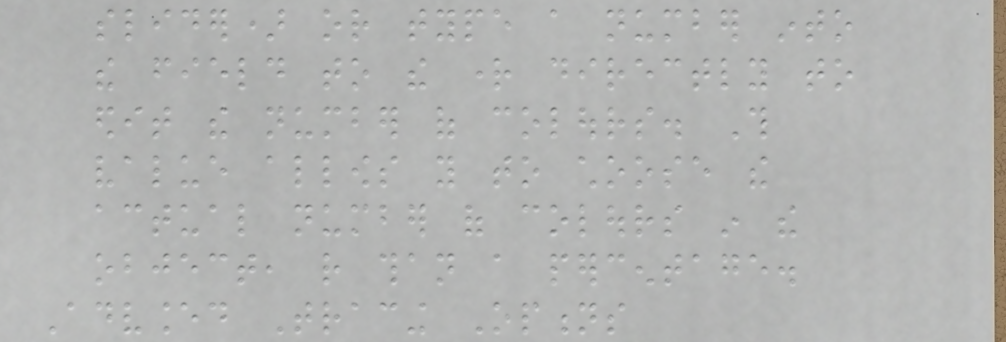slider) or type a number into
the field to the right directly to
edit the number of colours. This
value allows you to choose the
actual number of colours in the
object, rather than a percentage.
Advanced Tracing Options
